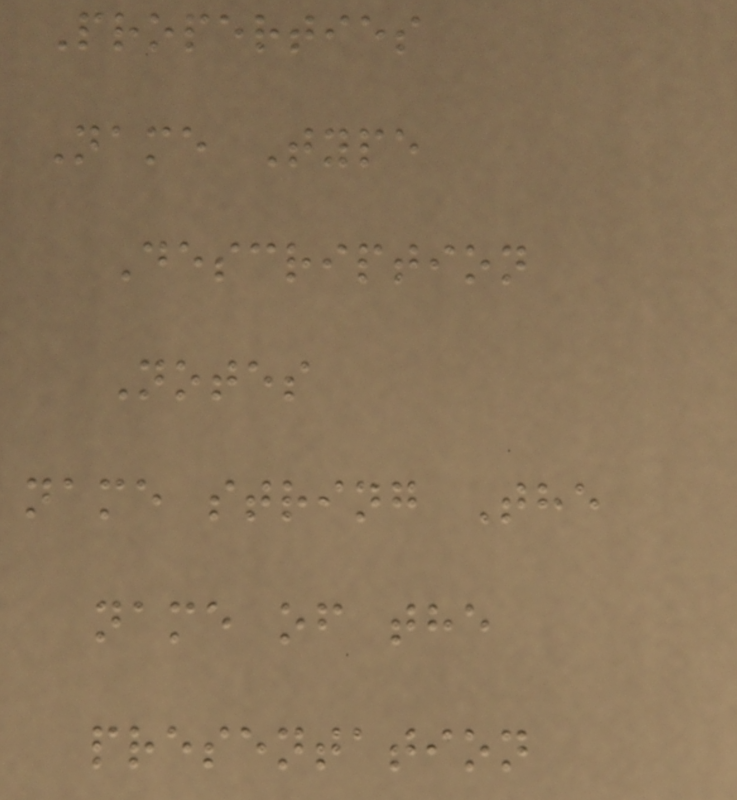Properties
Name Type
Description
Notes
name string The
name of the
presentation
